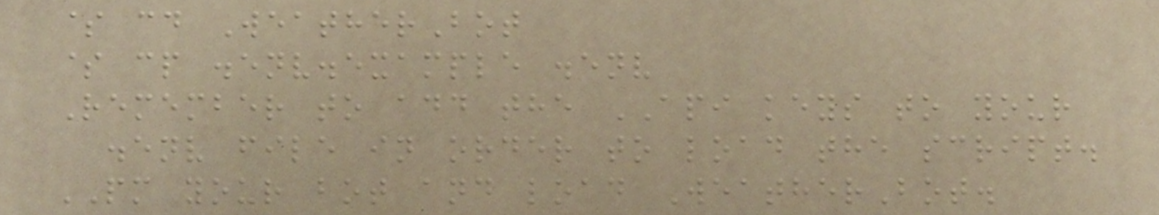$ cd WeatherBot
$ cp .env.example .env
Remember to add the API keys to your
.env file in order to load the script.
PM your bot and load WeatherBot.
